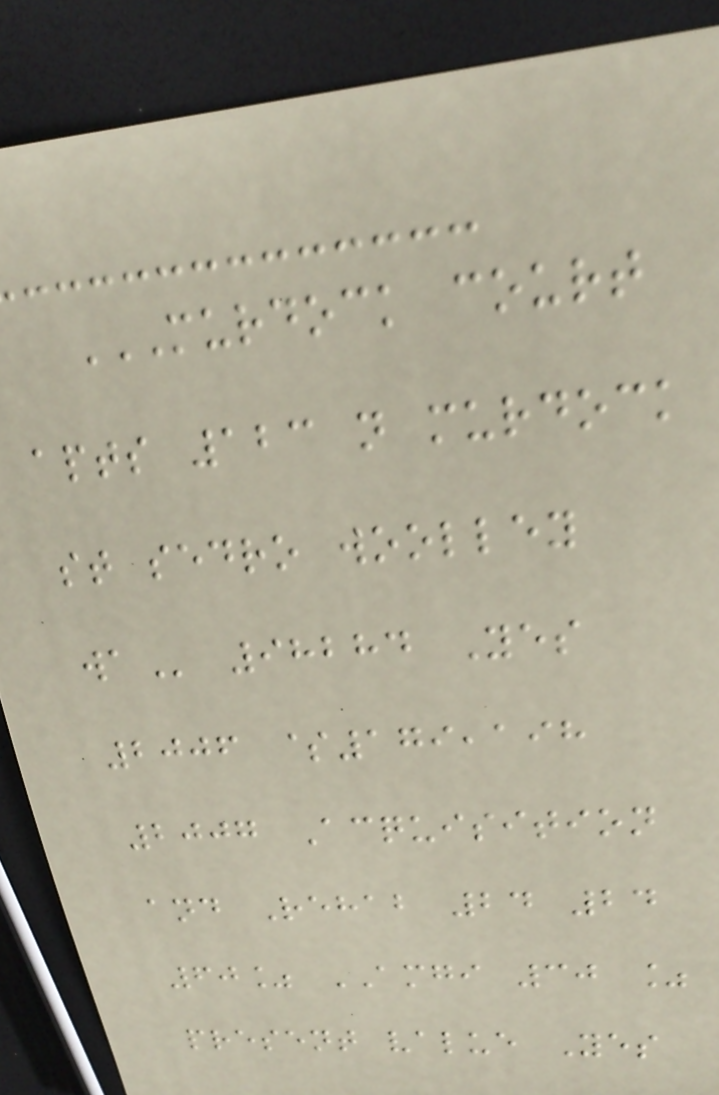MURDOCK COURT
APTS 123 N MURDOCK
ST SEDRO WOOLLEY
WA 98284 Yes
2006 $179,198
2007 Acquisition
and Rehab 24 24
60% AMGI 30 %
present value Yes
